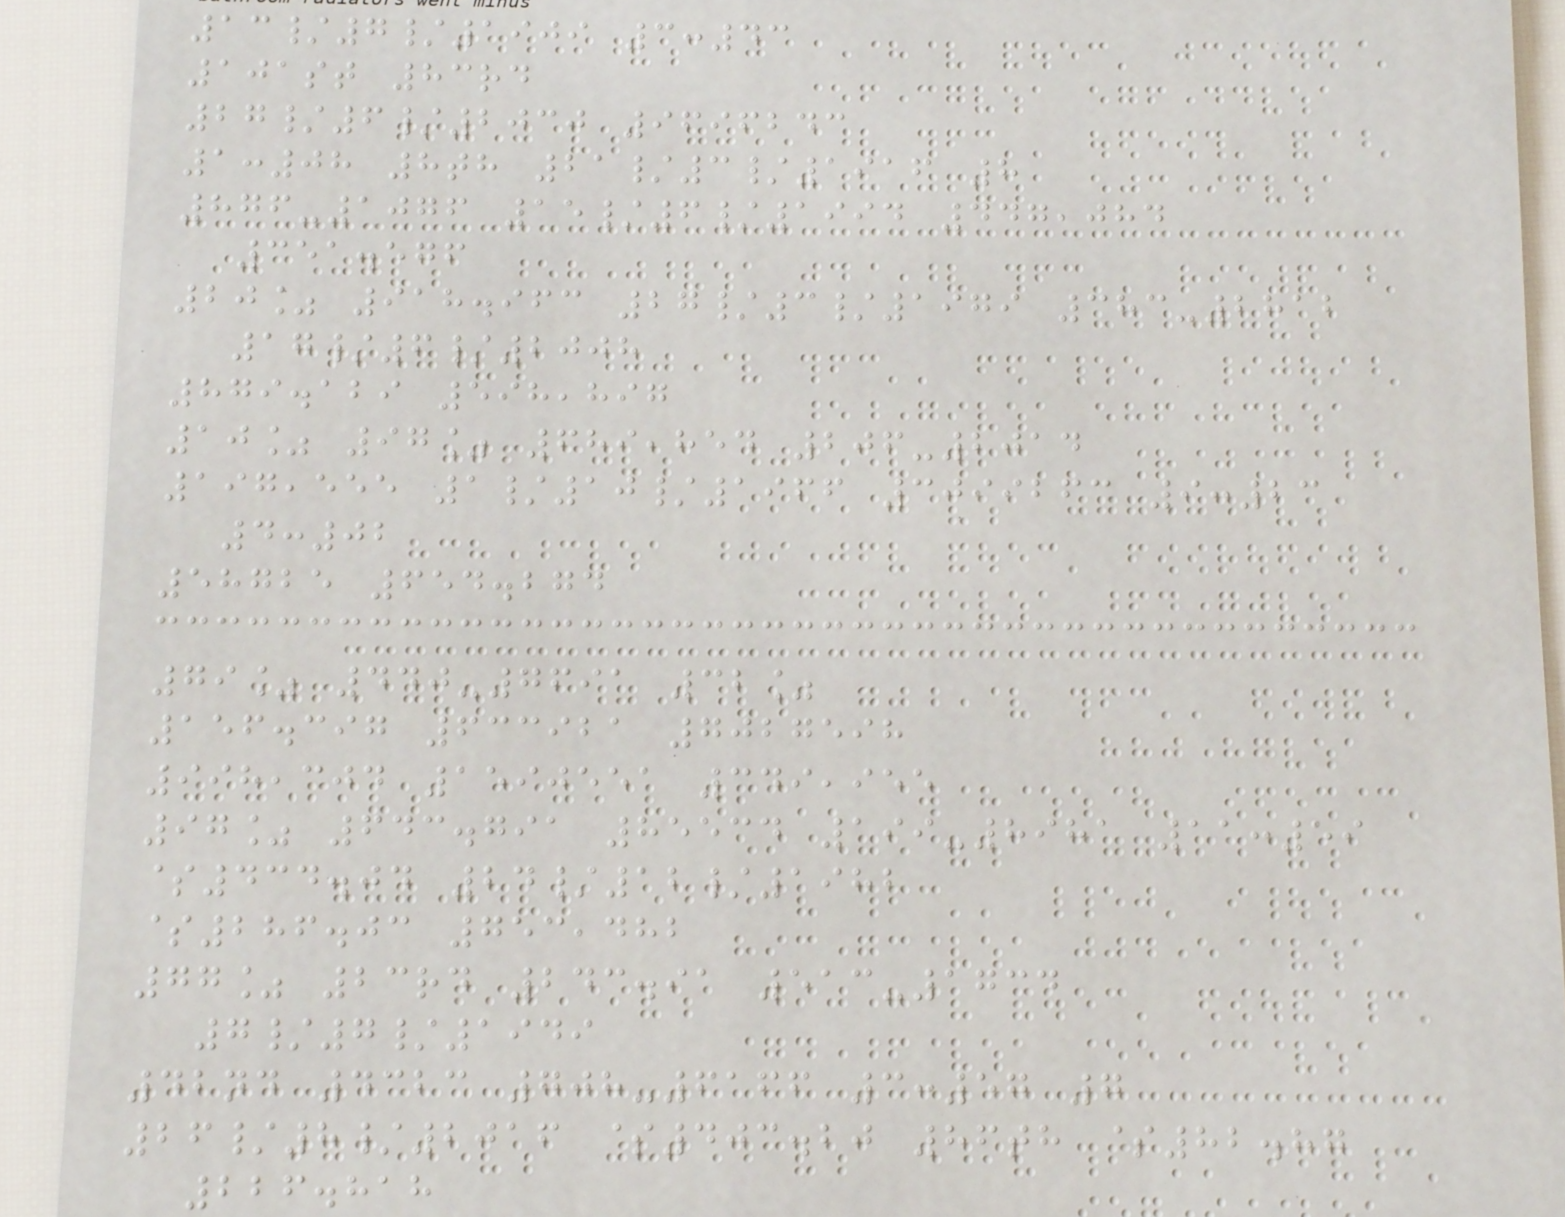13/7/1909 3:43
101st 83rd
27/6/2030 9696243
1:08 8th 21/3/1916 8
876-1076 15/6/1994 447,084
351.576
20% 918.963 27/3/1979 383-2812
17/6/2008
879.129 598,897
10% 97% 689,854 206-2014
197,555 1/10/1966 3099263 9:23
4:02
58725 654.274
79% 440-7691 32%
156.397 633921 7027598
998,304 1590551 349,955
97% 643.791 85534 199-8981 11:59
$434.04 24/12/1982
$286.03 753,482
77% 23rd 243.91 513-1734
7/7/1949
42nd 4323 708-6166 3:57 7
26/8/2016 $403.20 86th $82.87
226.818
